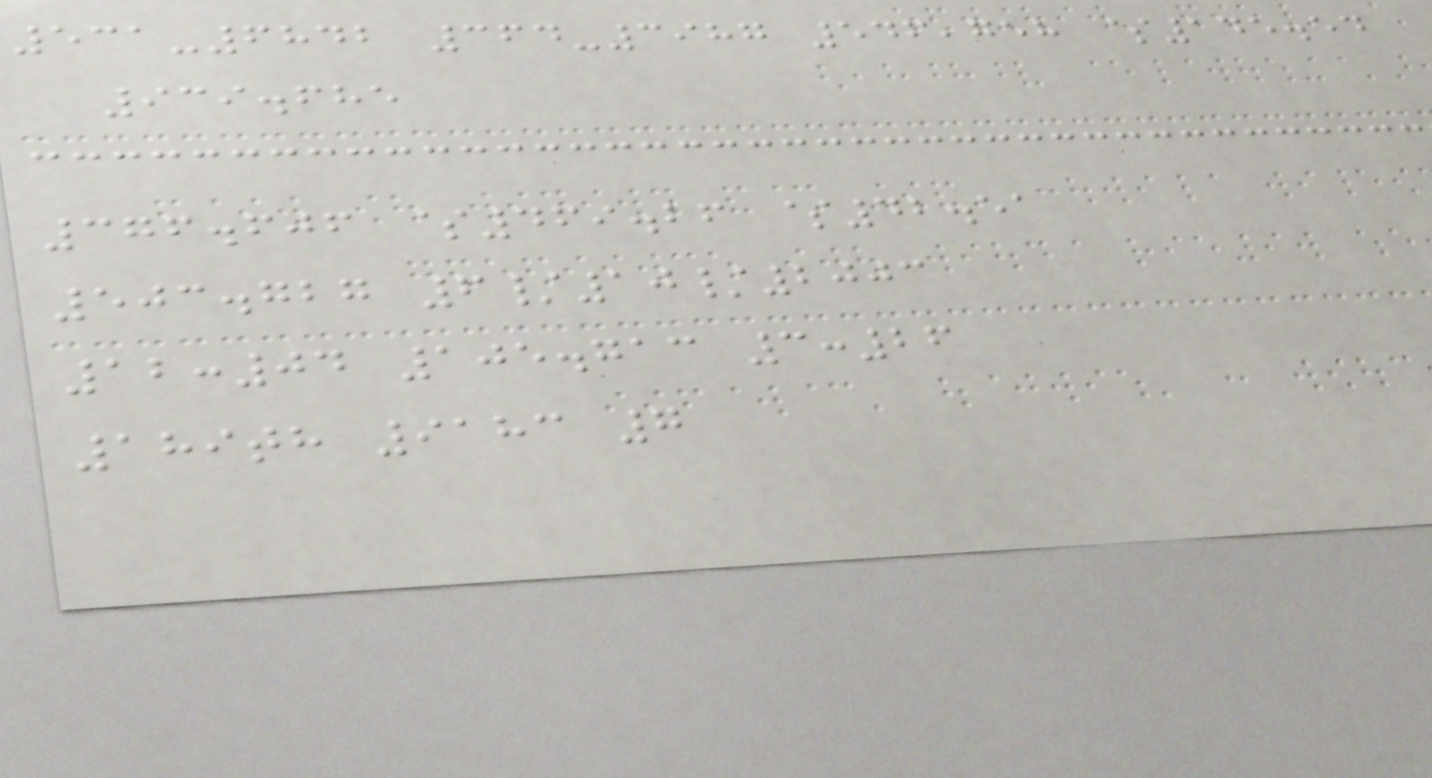531-6842 364-3987 546,758 $145.54
939.685
376.606 $469.26 $42.51
503.727 6/10/2003
12:04 105.713 3:26
189th 9183 7
